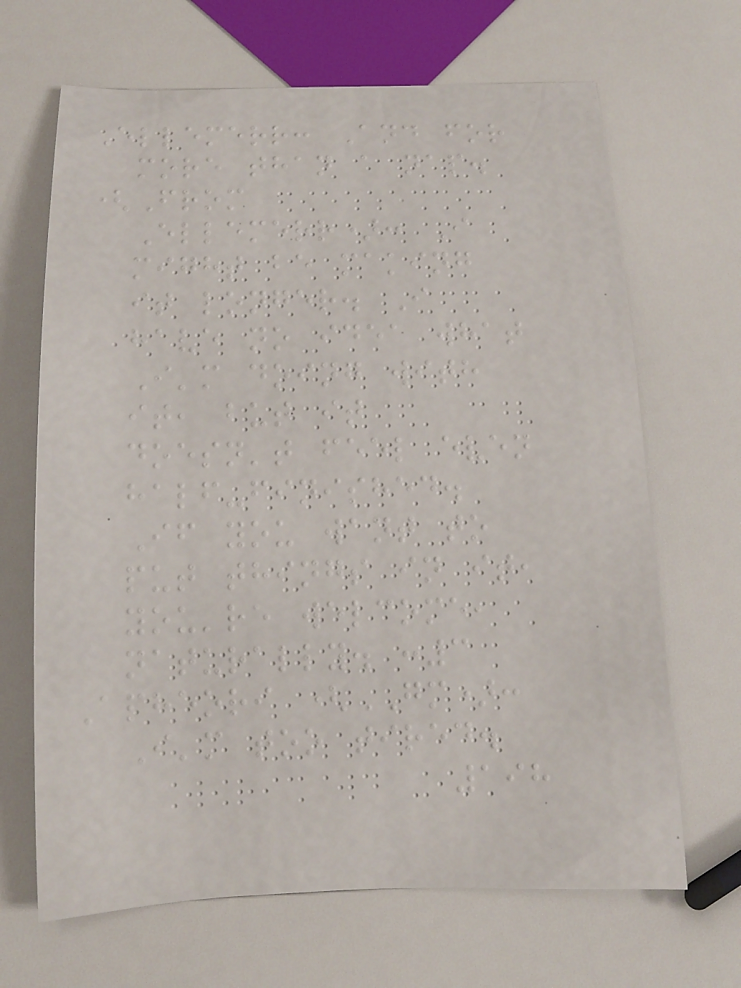Ellemerr: And for
more than a nap.
(From
Ellemerr): I
might be making
it longer. I
have no idea what
I'm doing with
it, but it
doesn't feel even
half-finished.
If you want to
put things in it,
you're welcome,
naturally. :3
Apheori (GM):
I'm too tired.
198
